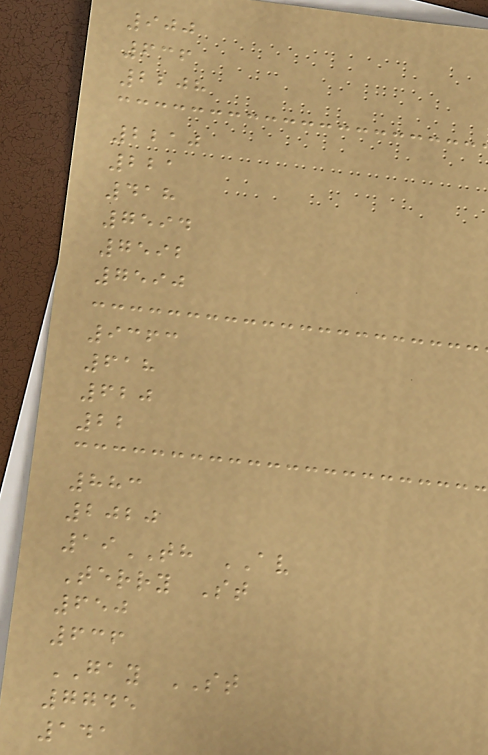900
636
2208
2210
221
418
7594
7592
7590
9363
618
620
22
883
2020
19TH AV
Terry St
650
636
GAY ST
7745
141
